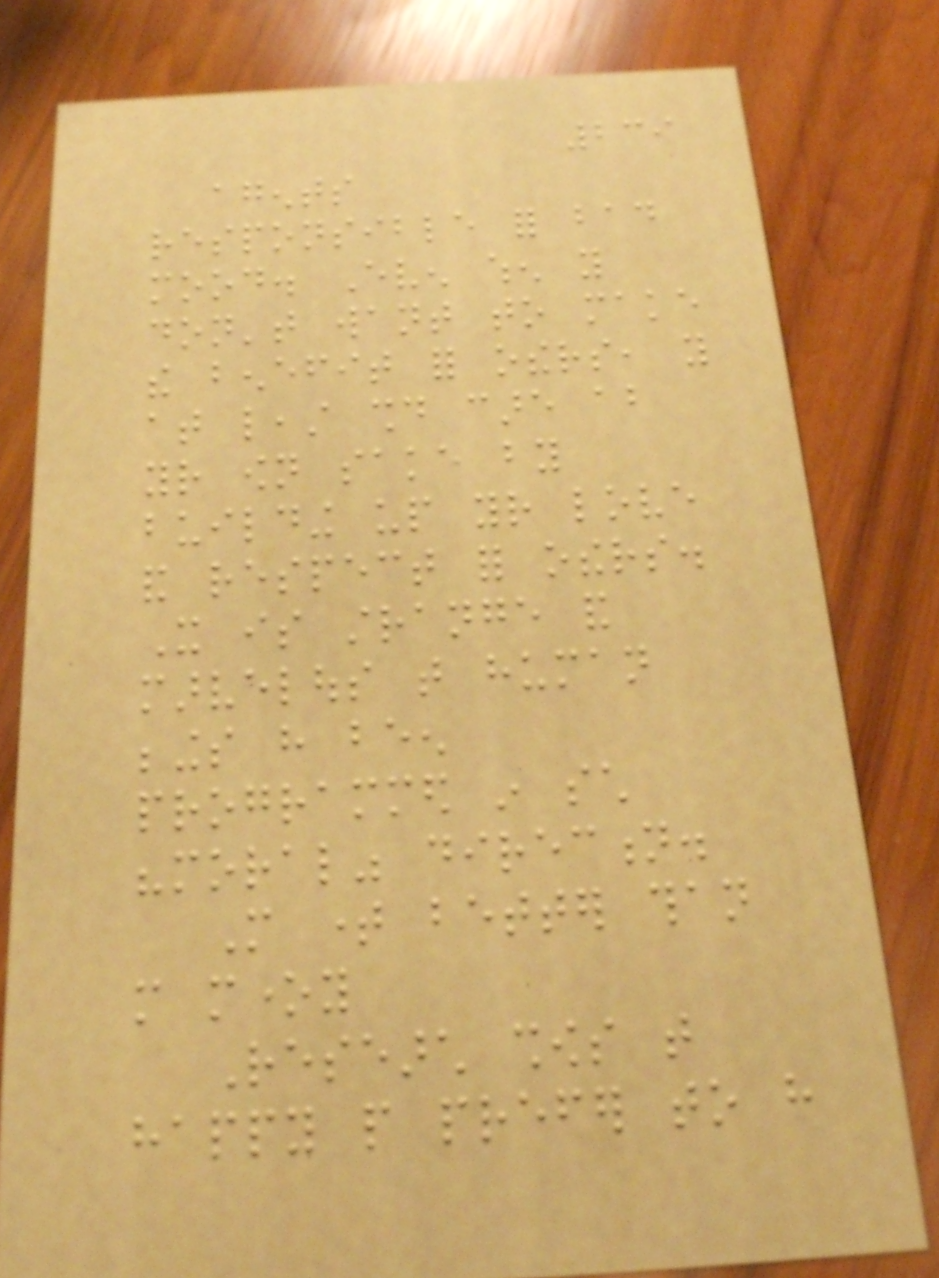239
agents
responsible for bad
mood. Even when you
don't want to make
the benefit for others, you
at least should care about
your own sake by
building up your love
and respect for others.
It is strange and
marvelous that human
beings have been
programmed in such
"moral" direction.
More time better than
more money
Research shows that
happy people prefer to have
